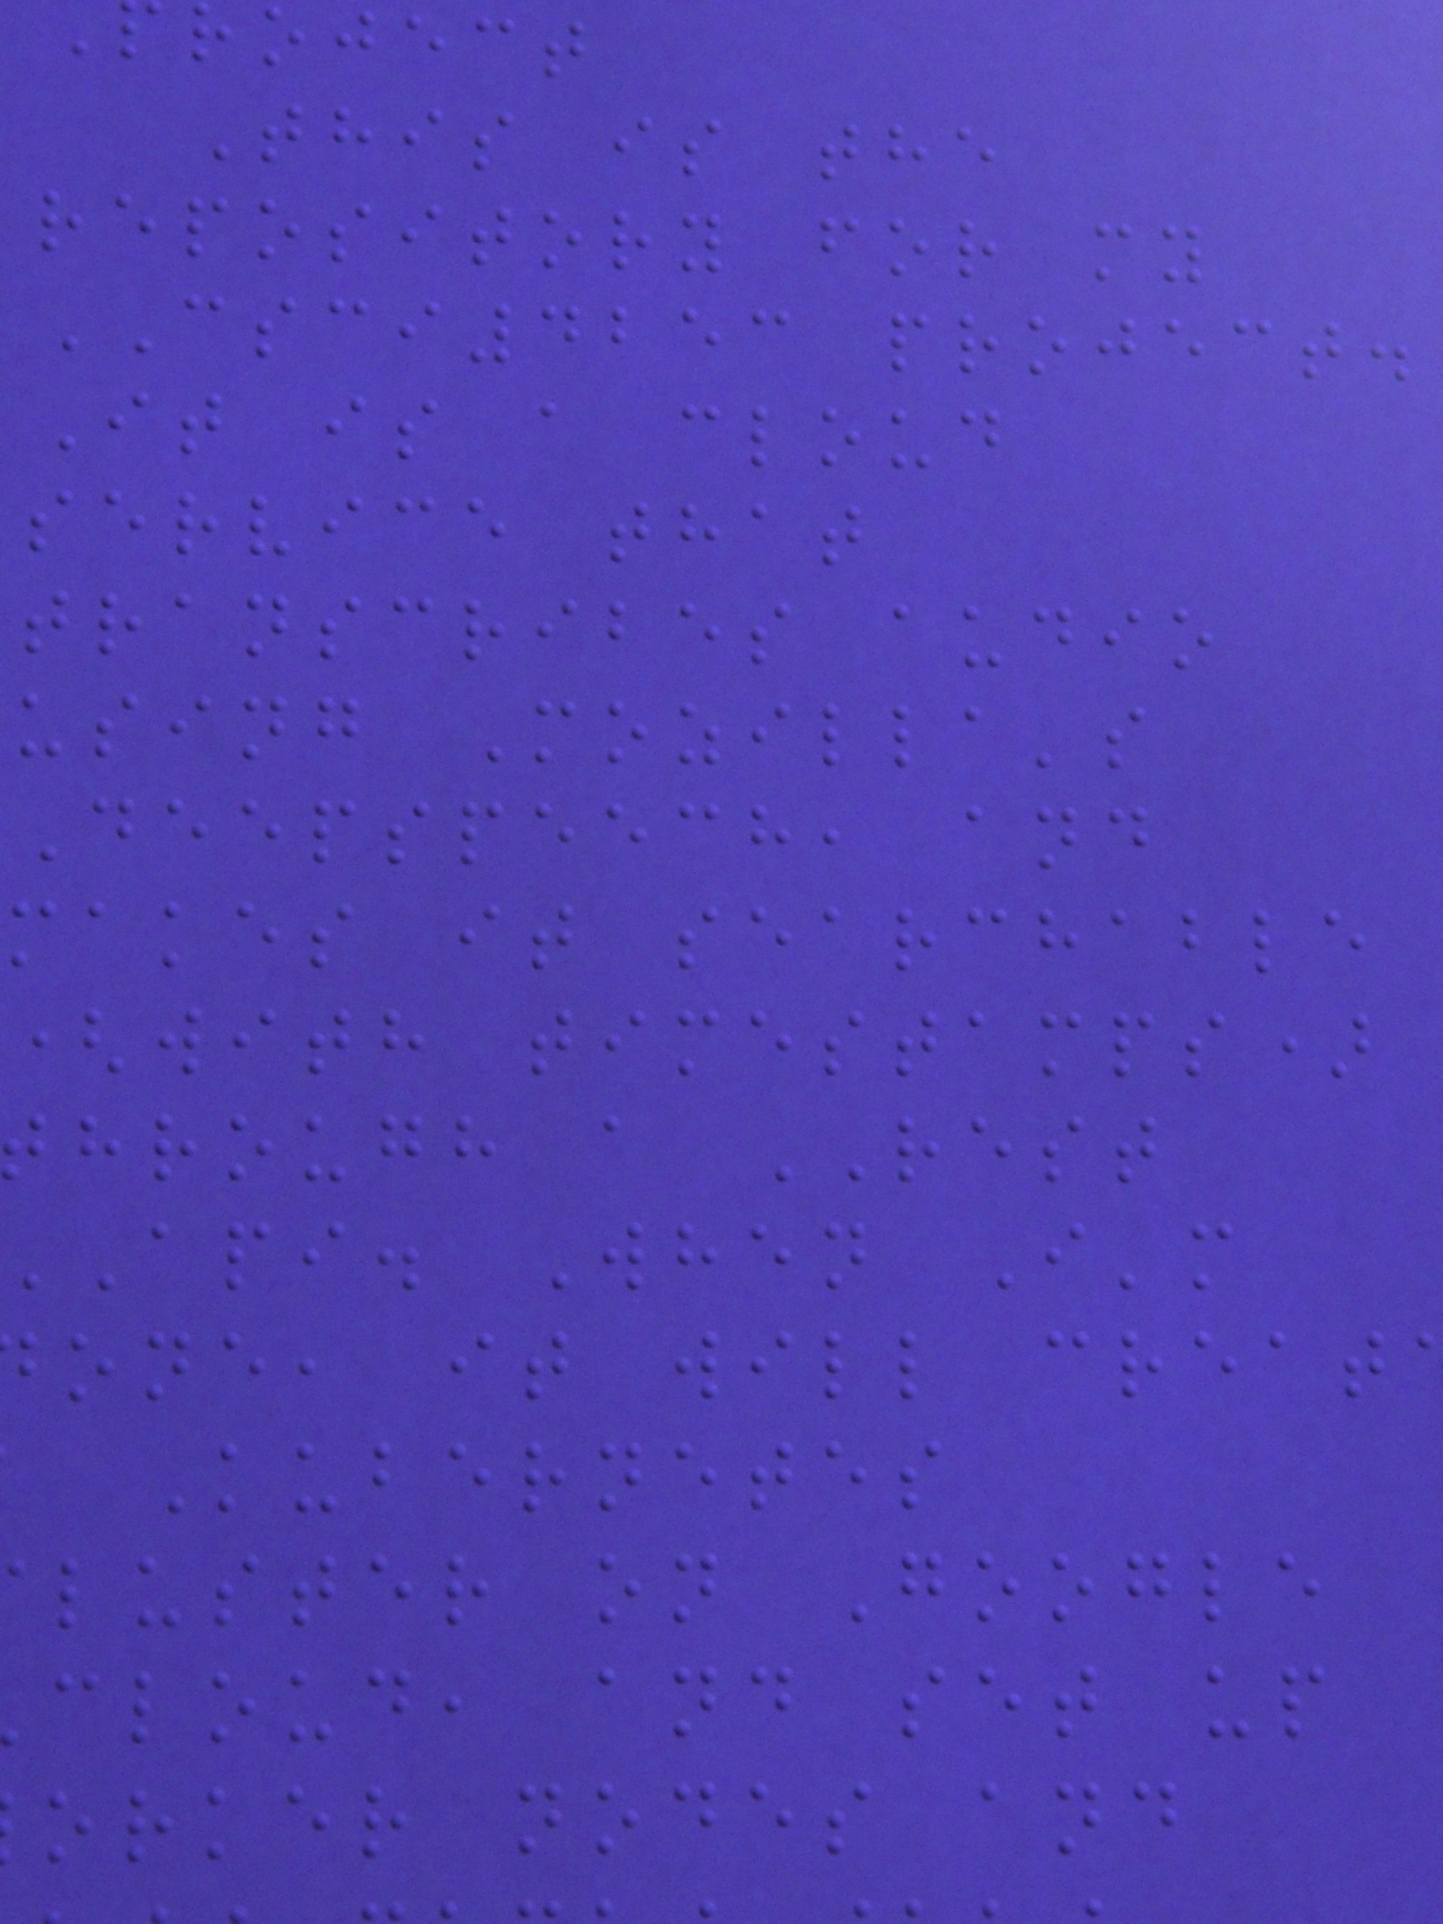oject
This is the
repository for my
CSCI4253 project.
It is a cloud
service that
transcribes audio
using Mozilla's
Deepspeech, and
makes it searchable
(with timestamps)
hrough a REST
api. When I'm
one, it will creat
Kubernetes
luster on Google
cloud, and set up
orker nodes and
